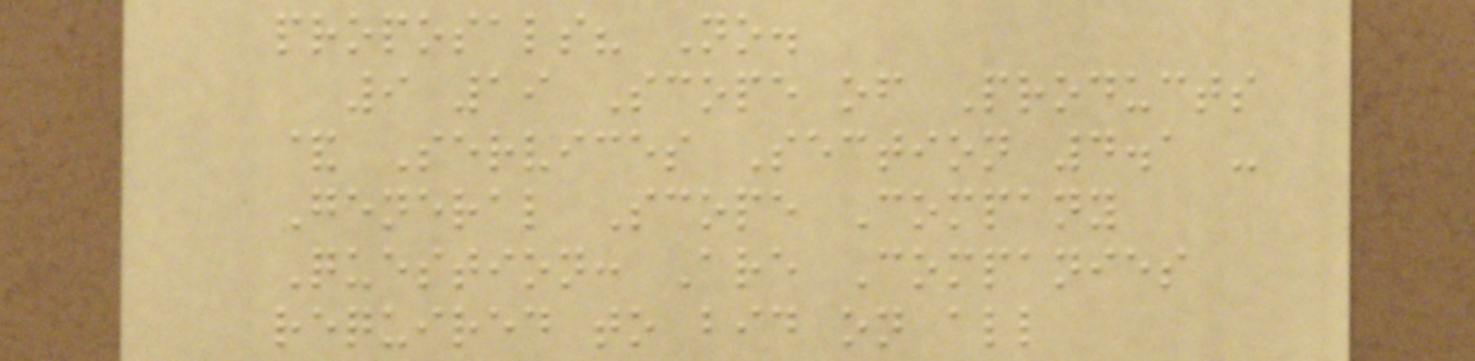proposals? No.
9 19 Scope of Products
& Services Section 4.1 -
General Scope Company
Question: Are Companies
required to bid on all
